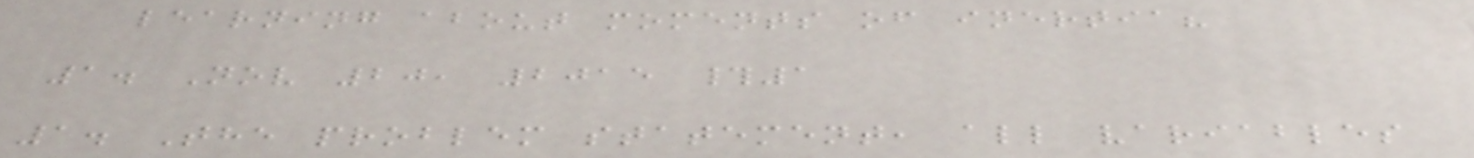learning about moments of inertia?
1. Nov 20, 2015 #1
1. The problem statement, all variables
